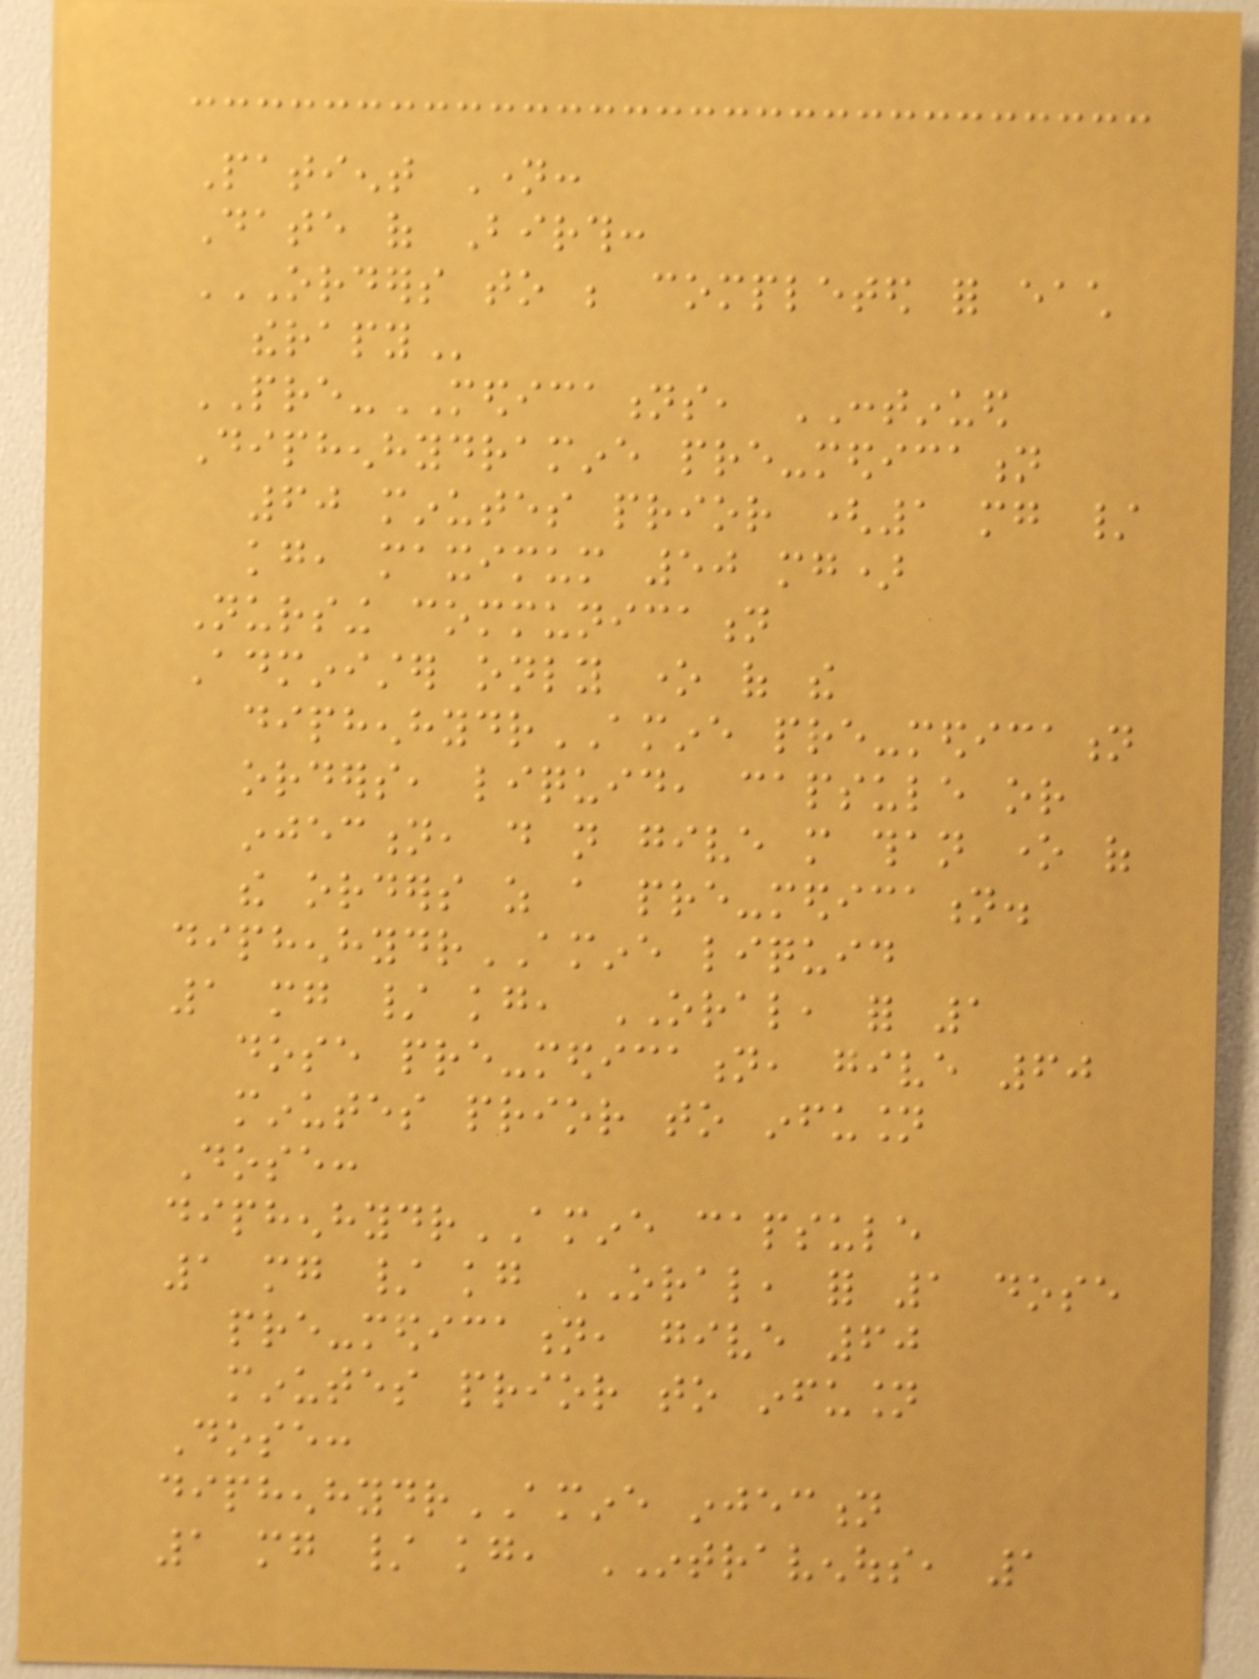Patient Name:
Date of Birth:
ORDERS TO BE COMPLETED FOR EACH
THERAPY
PRE-MEDICATIONS, CONTINUED
Diphenhydramine pre-medication
60 minutes prior (1 mg /
kg, maximum 50 mg)
Nursing communication
Administer only one of the
diphenhydrAMINE pre-medication
orders, liquid, capsule or
injection, do not give more than one of
the orders as a pre-medication.
diphenhydrAMINE liquid
1 mg / kg, ORAL, for 1
dose pre-medication, give 60
minutes prior to infusion
Dose:
diphenhydrAMINE capsule
1 mg / kg ORAL, for 1 dose
pre-medication, give 60
minutes prior to infusion
Dose:
diphenhydrAMINE injection
1 mg / kg, INTRAVENOUS, 1
